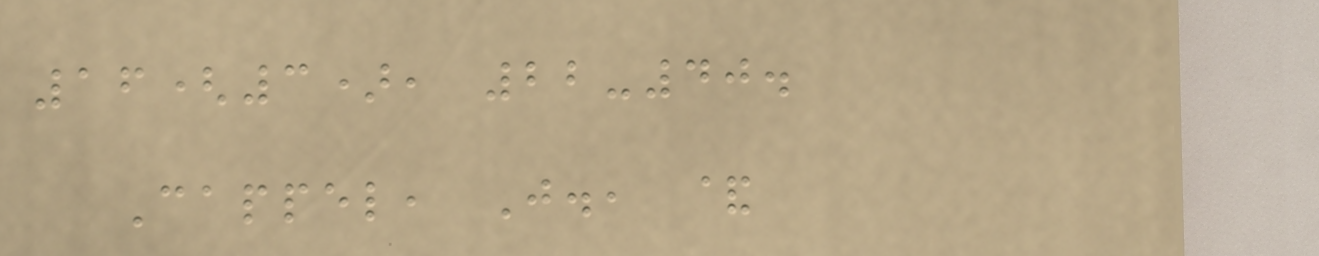16(3), 22-40.
Cappel, J., &
